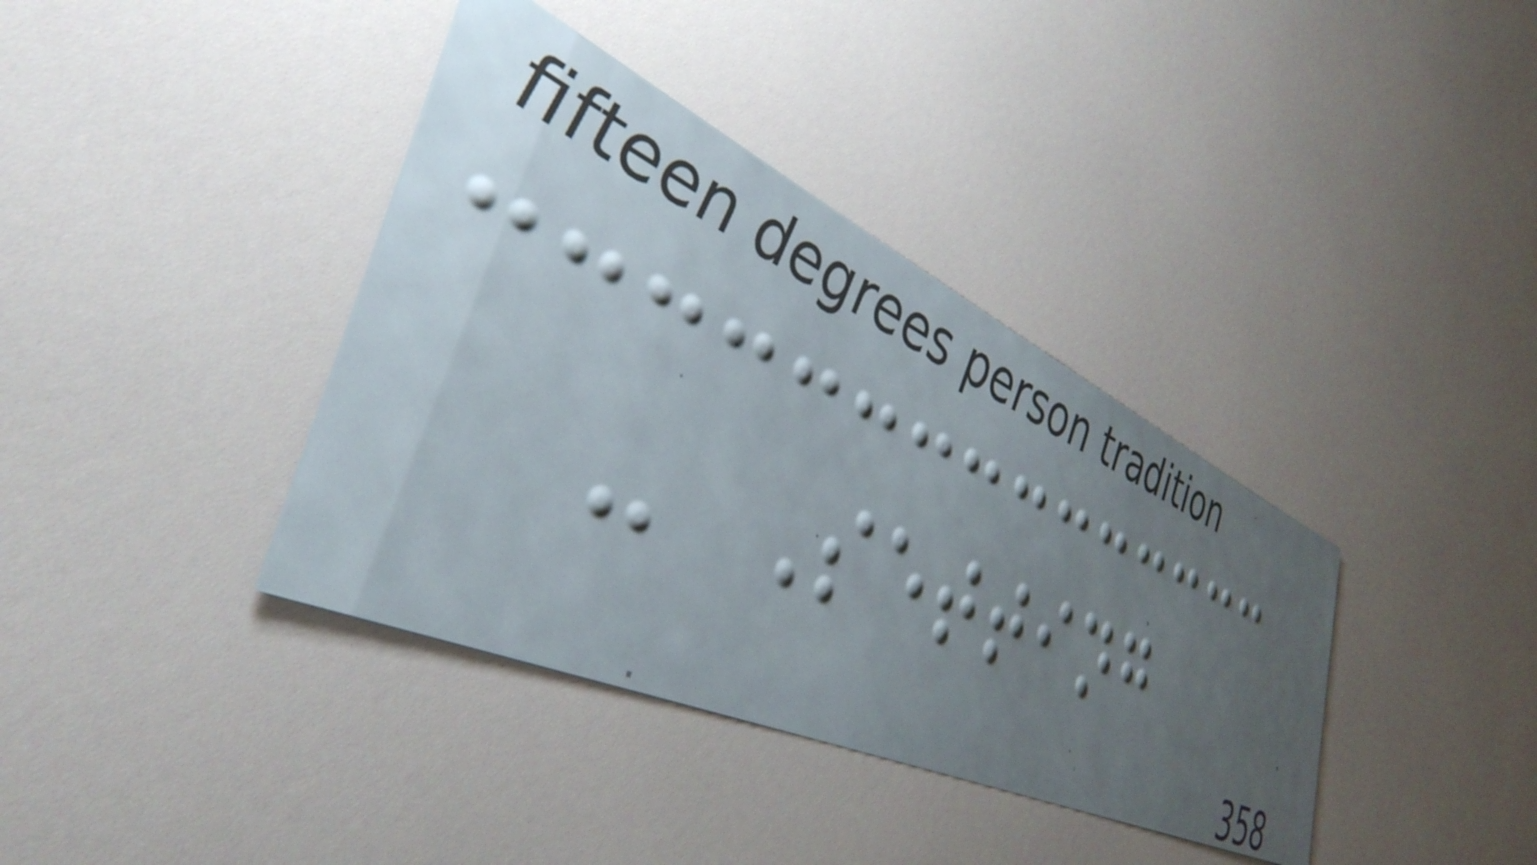- Setting
